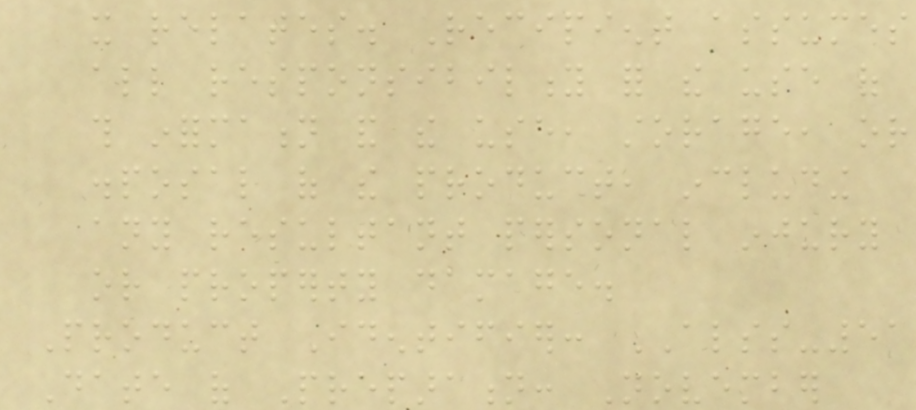it relates. Recipient assumes
all responsibility for the use of
this information and the use, storage, or
disposal of the product, including
any resultant personal injury
or property damage.
Product Identifier: ALSS-51
Date of Preparation: November
